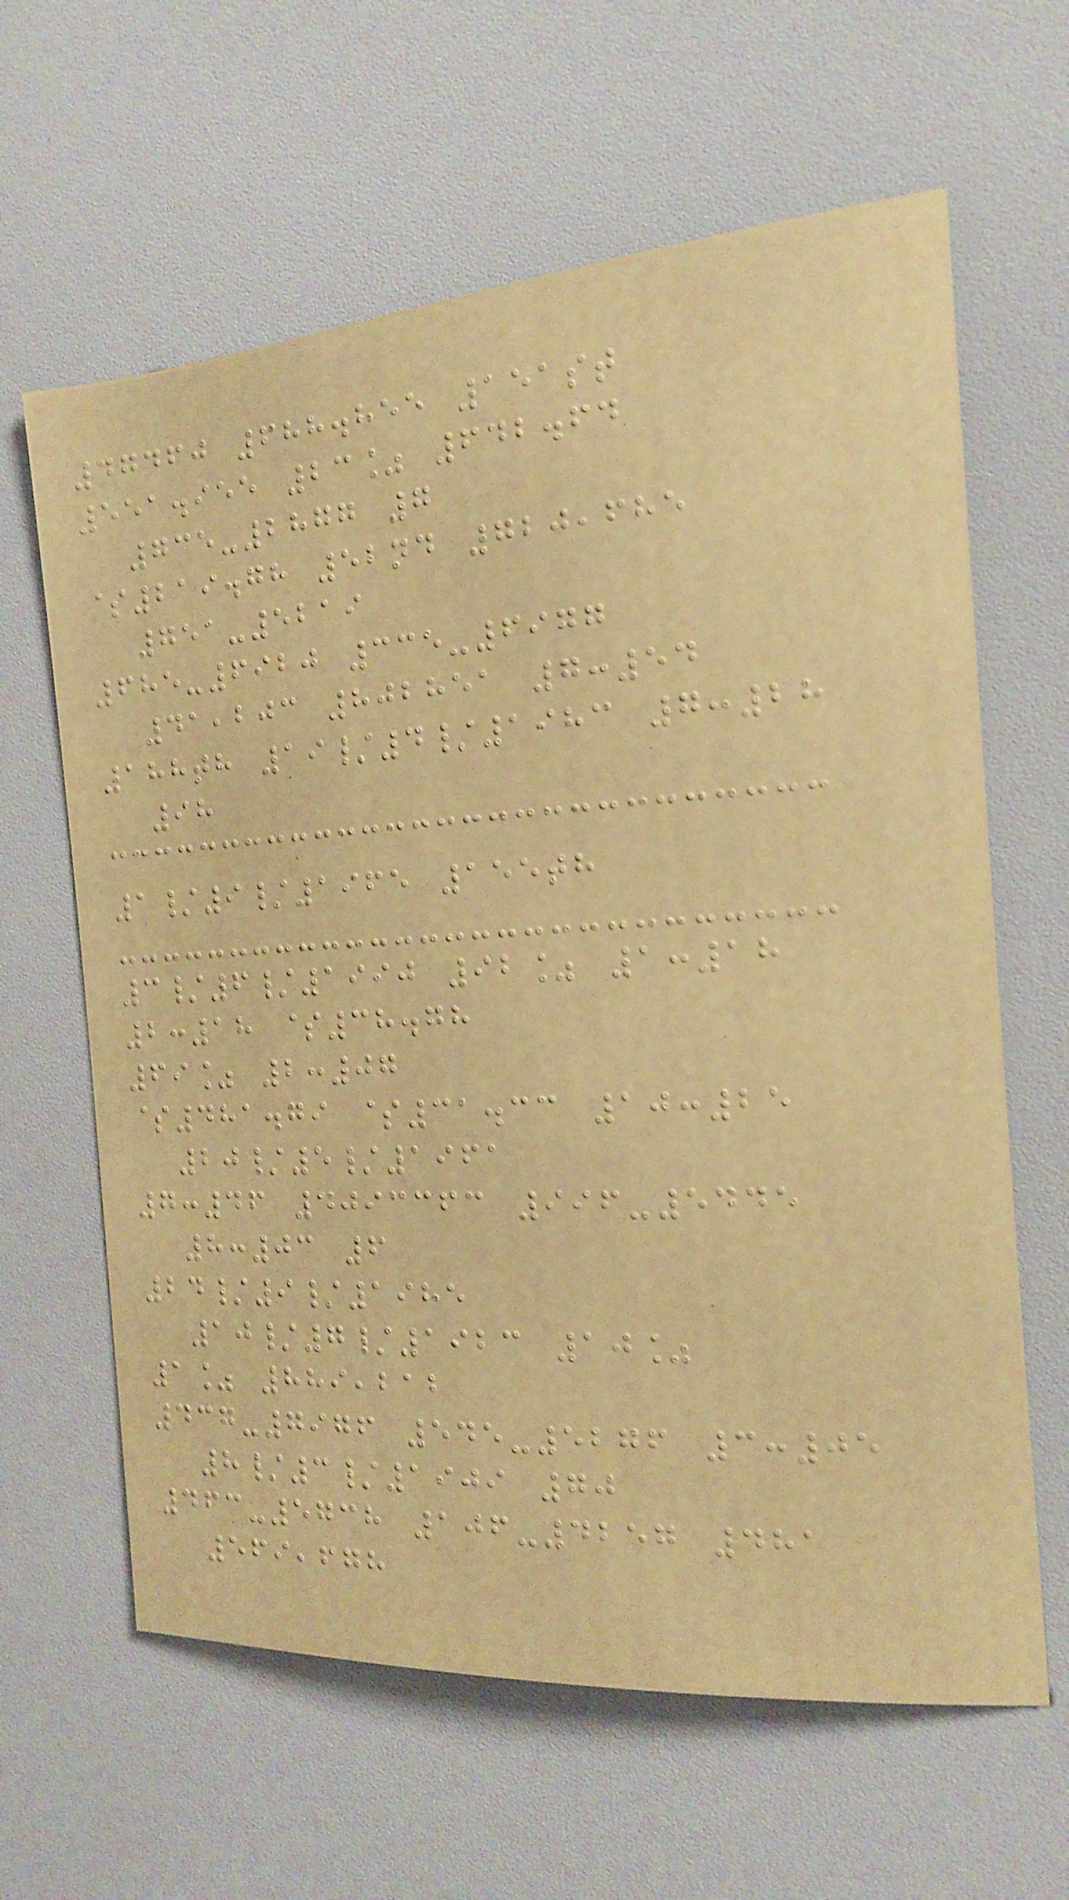47460 688.855 151st
551.955 23% 642.64
735-2877 7
$219.78 52nd 720,685
751-5219
685-6920 335-6977
41,203 802851 7:54
188th 19/4/1983 7:28
98
1/9/1965 155th
3/6/1990 92% 1:18
2:18 $38.78
69% 2:07
$481.79 $31.33 10:25
20/5/1961
7:46 4093363 996-5445
8:03 6
24/9/1985
10/7/1923 10%
1% 889,212
437-7976 545-5276 3:05
8/3/1909 70
463-5738 106-4257 481
569,678
